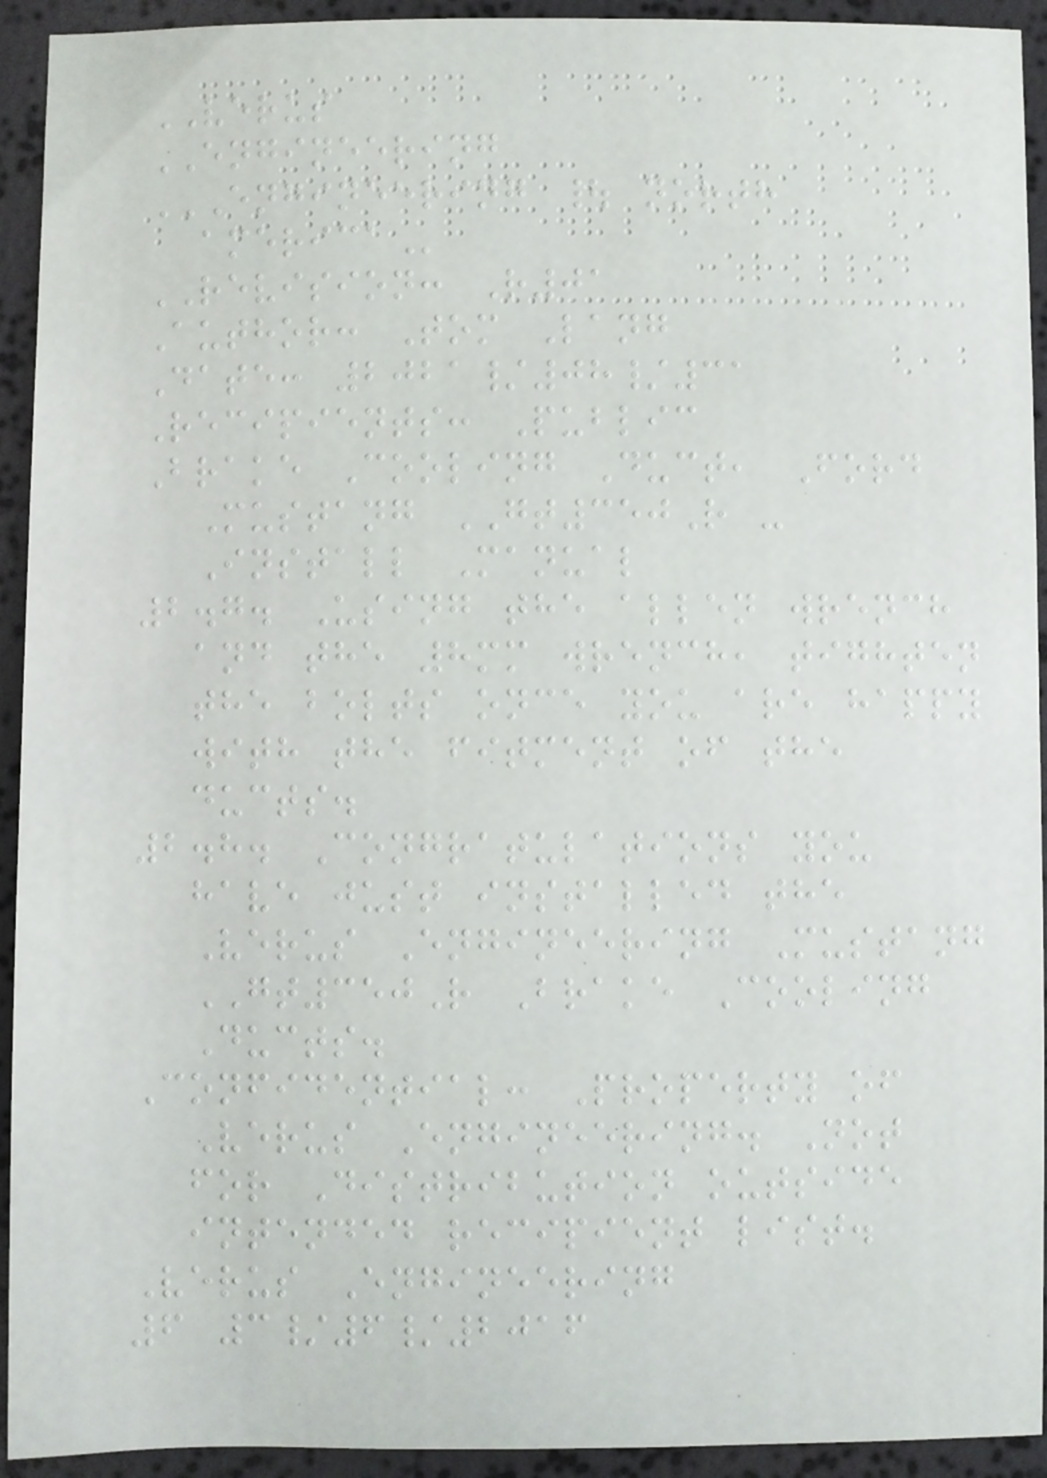VERUS
ENGINEERING
ENGINEERING | NORTH
AMERICA
REVISION: R01
Author: Tom Lang
Date: 2021/08/31
Recipients: Public
Brake Cooling Duct, Ford
Mustang GT350R -
Install Manual
2.7. Using the allen wrench
and the 8mm wrench, tighten
the bolts once you are happy
with the fitment of the
ducts.
2.8. Congratulations you
have just installed the
Verus Engineering Mustang
GT350R Brake Cooling
Ducts.
Confidential: Property of
Verus Engineering. Not
for Distribution outside
intended recipient list.
Verus Engineering
6 3/6/2016
